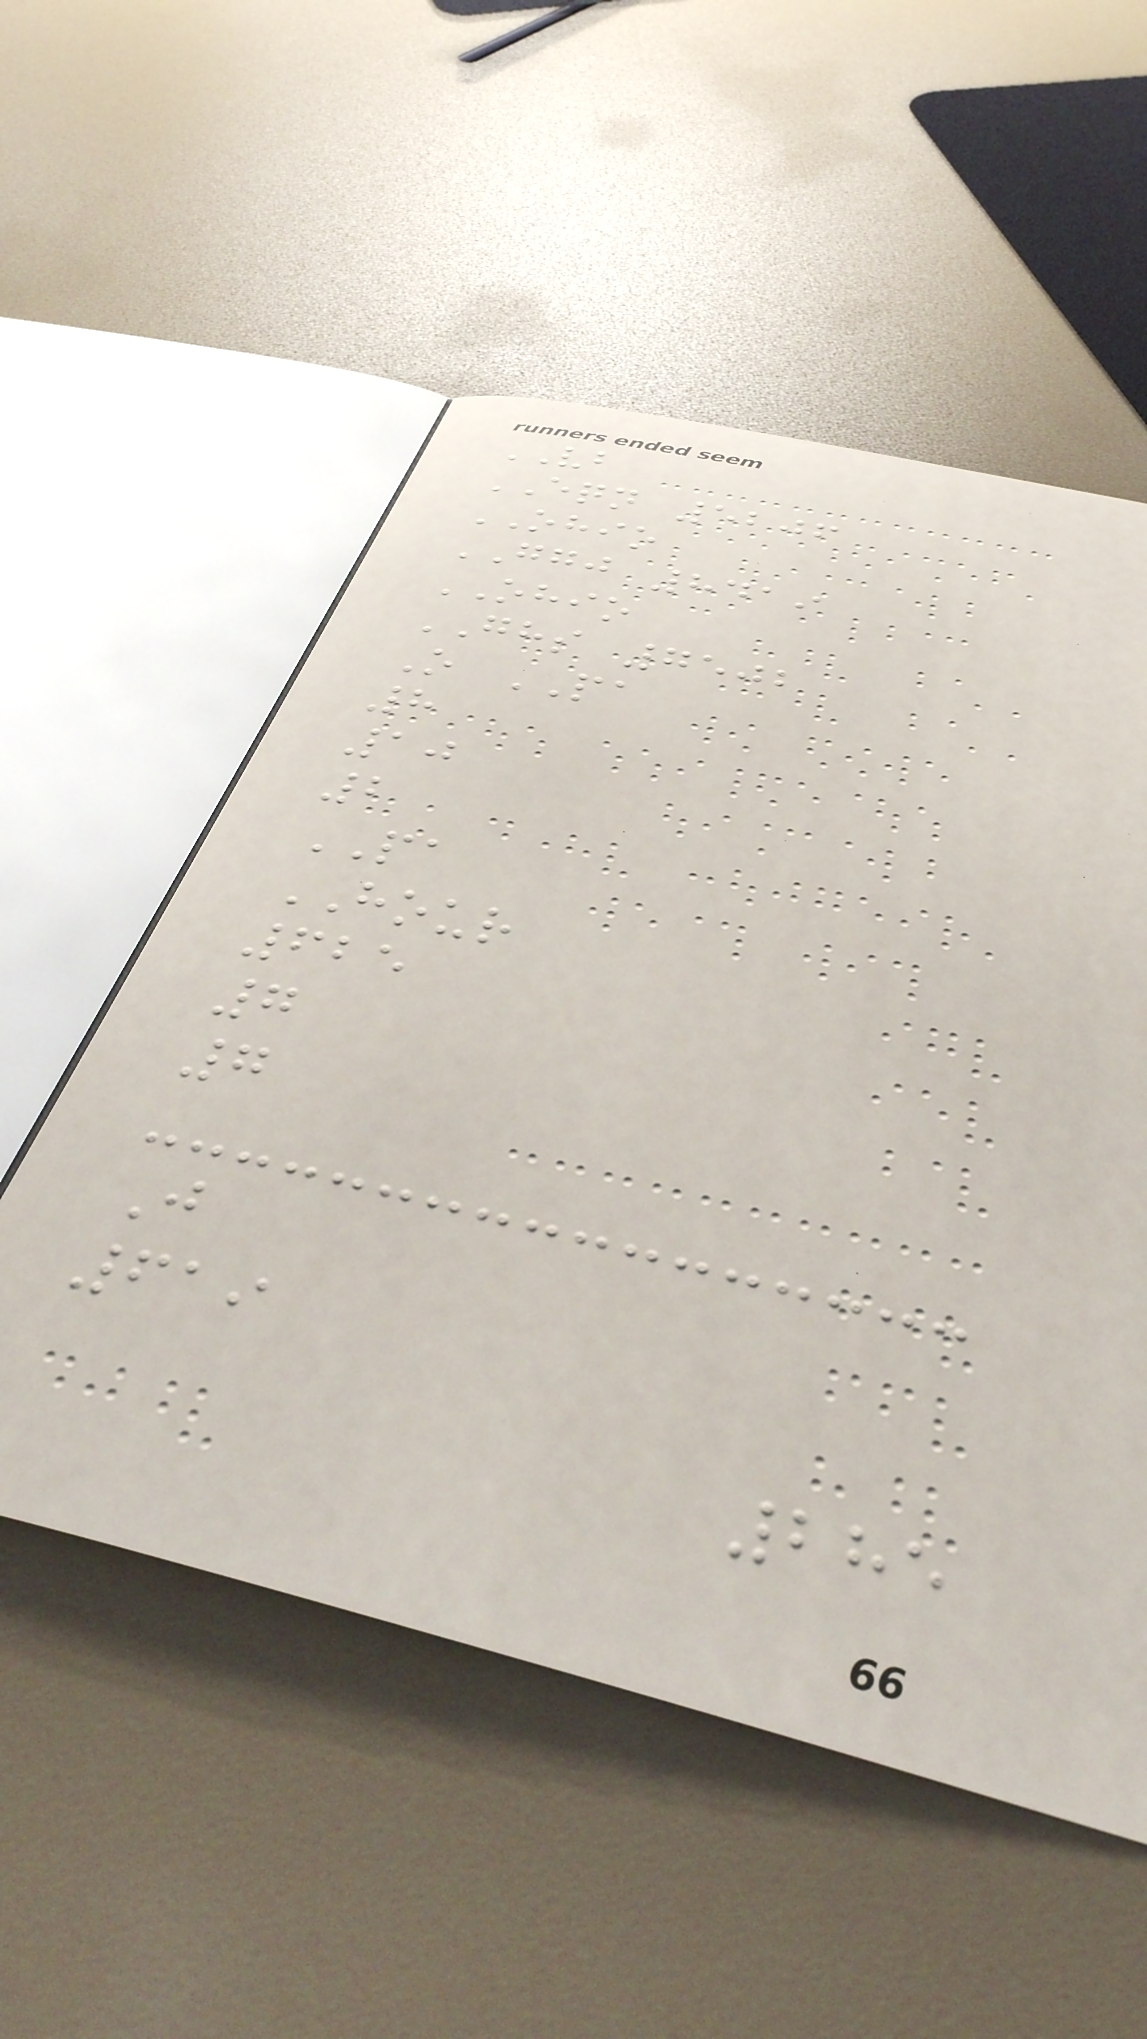VB
EQN 5206
OHIO
GGJ 8419
OHIO
GHS 7502
O PA
8
10
2
PA
HOUR
625
7
7
J
619
285
